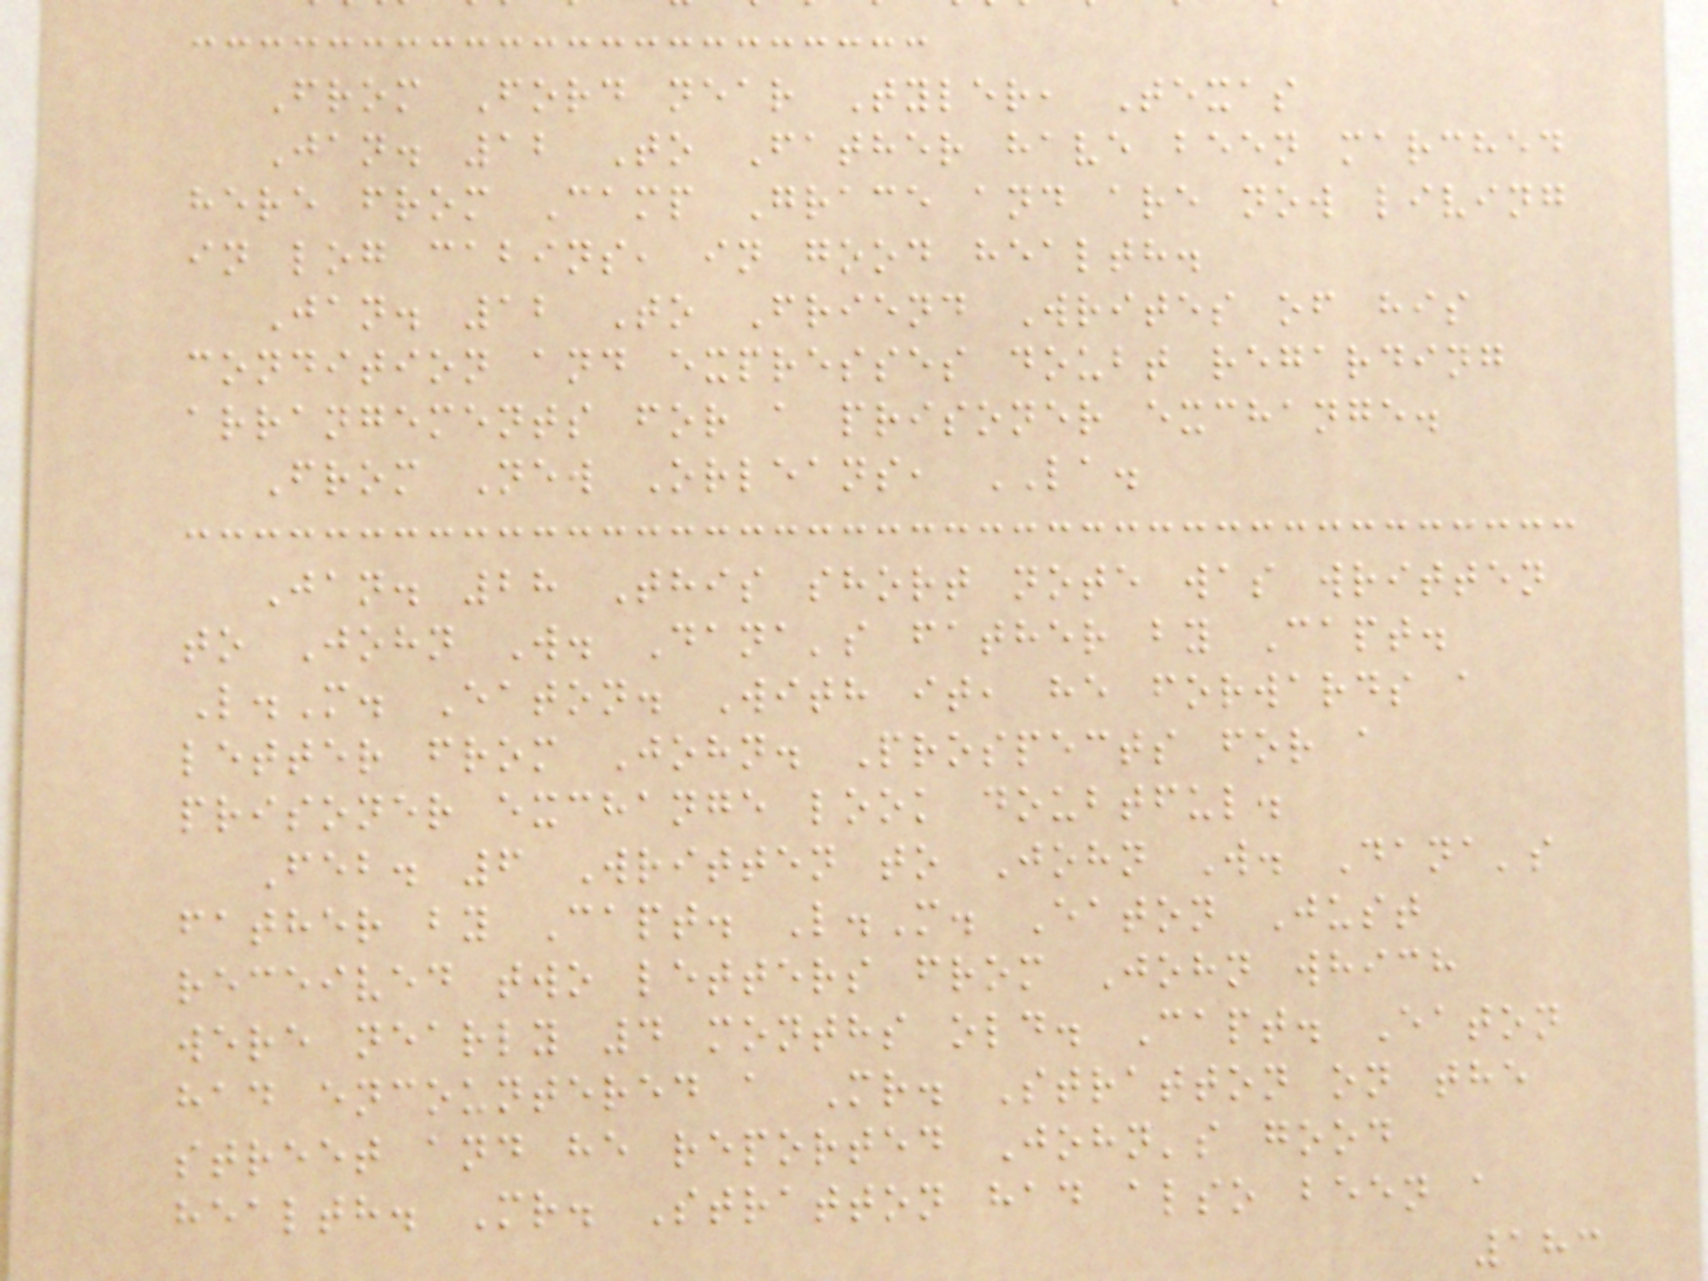From Ford near Tyler, Texas
Jan. 12 To Father have been marched
here from Camp Grace and are now living
in log cabins, in good health.
Jan. 12 To Friend Writes of his
condition and expresses doubt regarding
arrangements for a prisoner exchange.
From New Orleans, LA.
Jan. 28 This short note was written
to John W. Dana's father by Capt.
L.M. Eaton. With it, he forwards a
letter from John. Prospects for a
prisoner exchange look doubtful.
Feb. 6 Written to John W. Dana's
father by Capt. L.M. Eaton Just
received two letters from John which
were nearly 4 months old. Capt. Eaton
had encountered a Mr. Stratton on the
street and he reported John's good
health. Mr. Stratton had also been a
183
